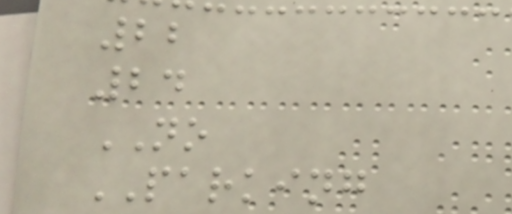22
24
NO
PARKING
